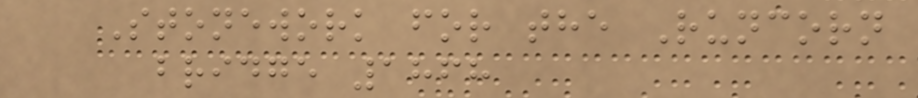Stonework for the Runcorn
bridge 1868
